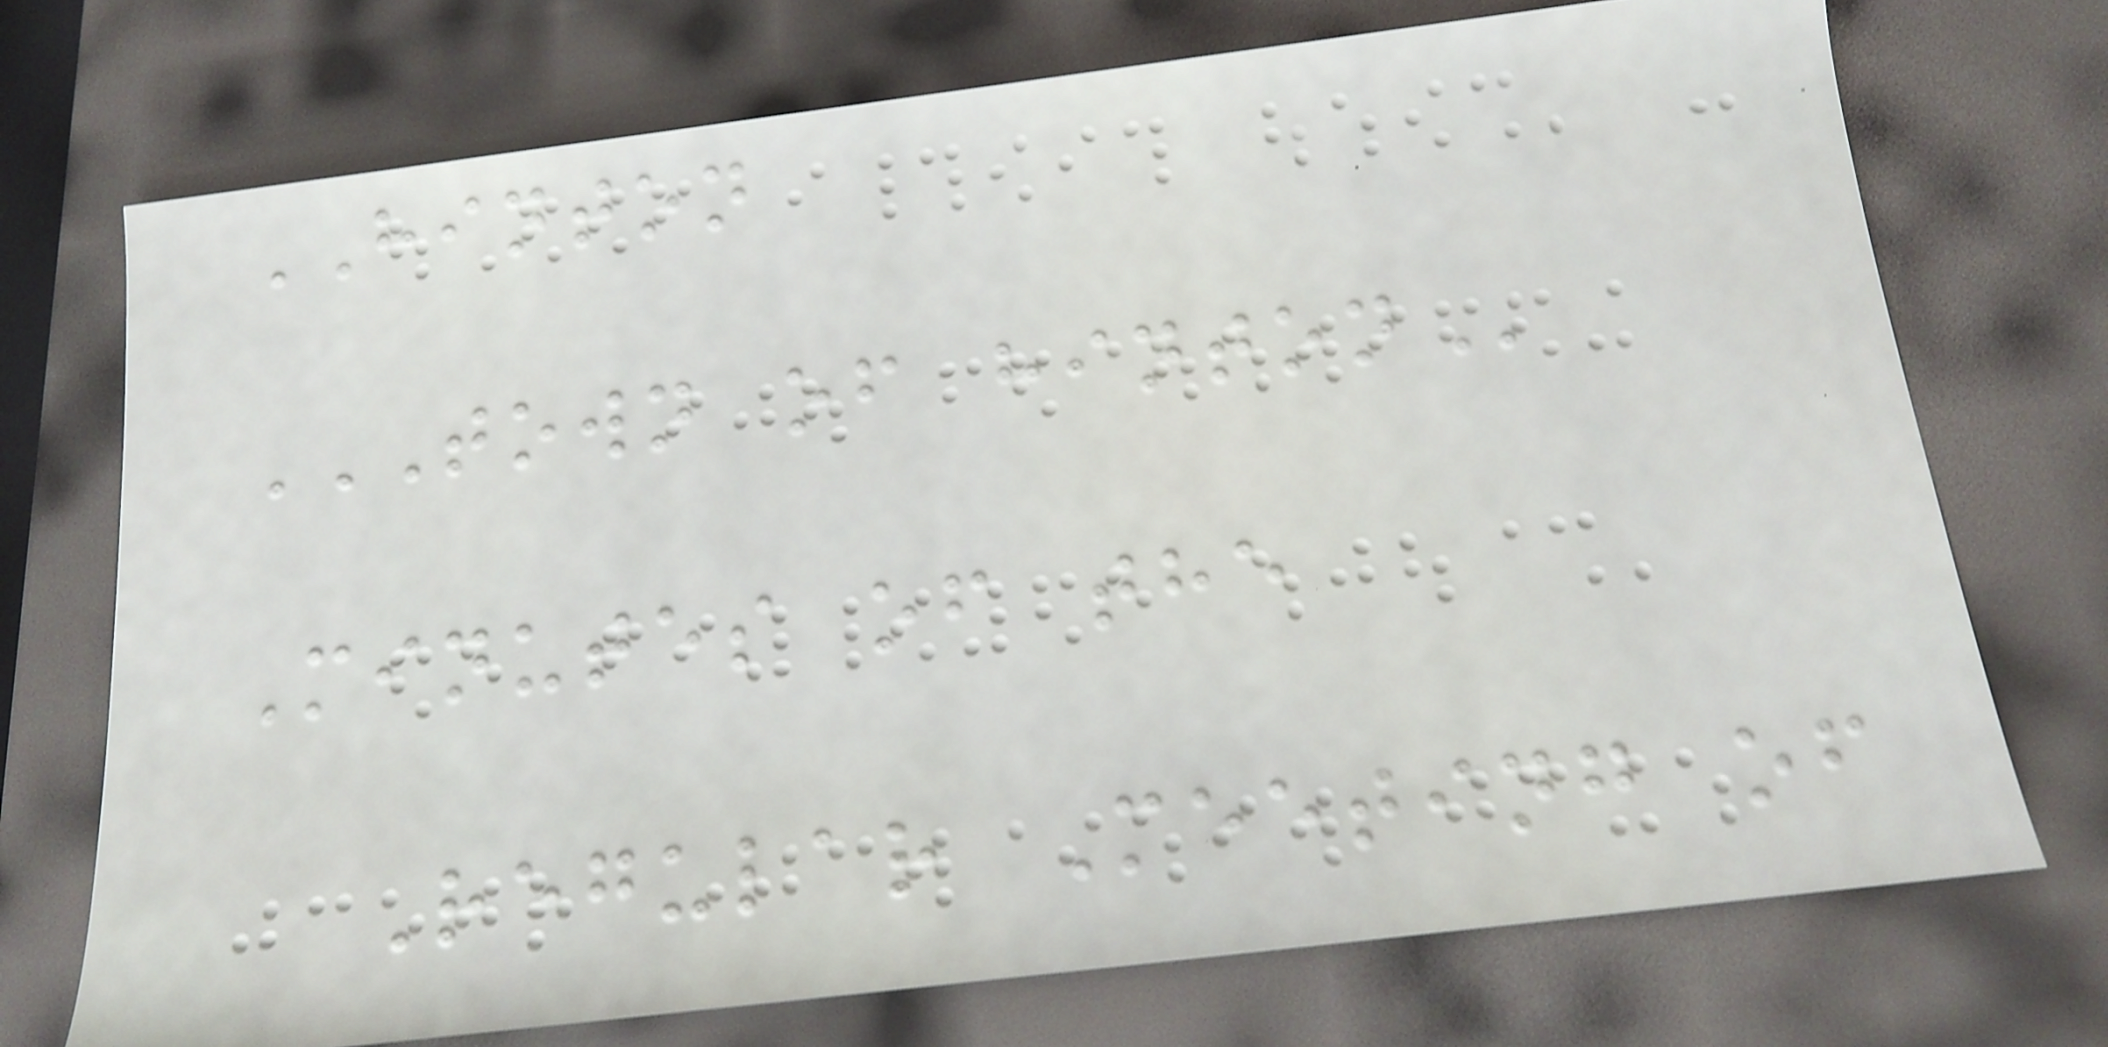HINTON
TOWN OF HINTON
Minutes of the
Regular Meeting of
